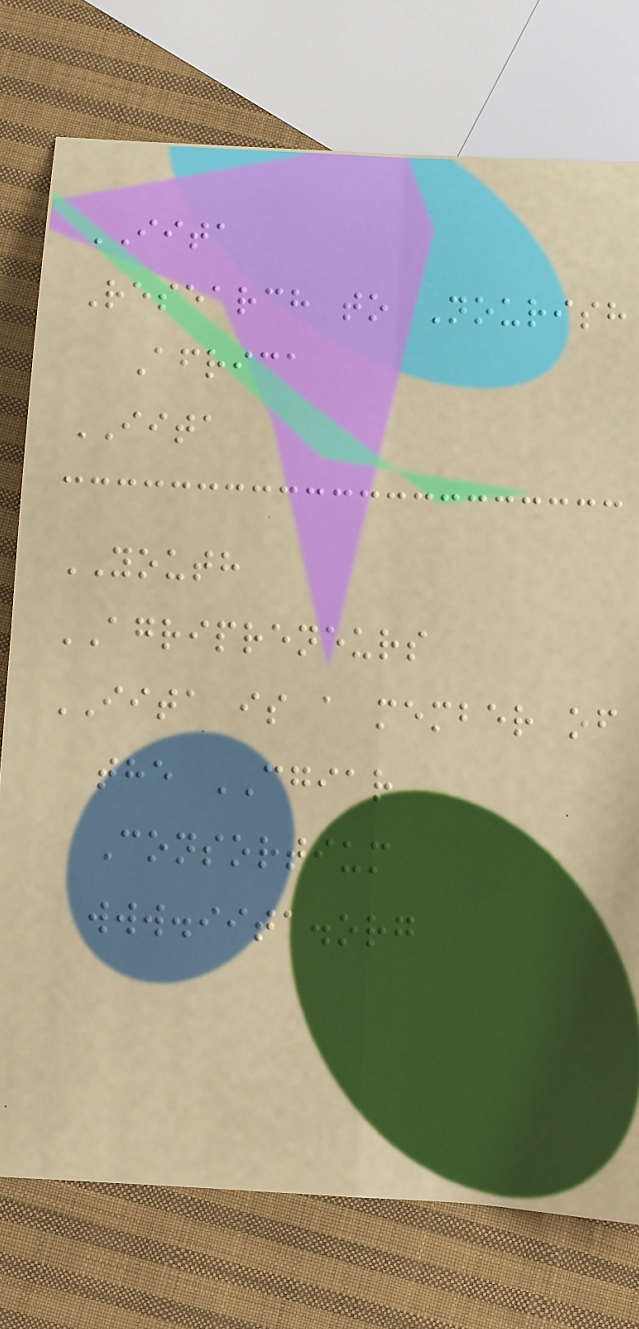IITA
Research to Nourish
Africa
IITA
YOUTH
AGRIPRENEURS
IITA is a member of
the CGIAR
Consortium
www.iita.org
